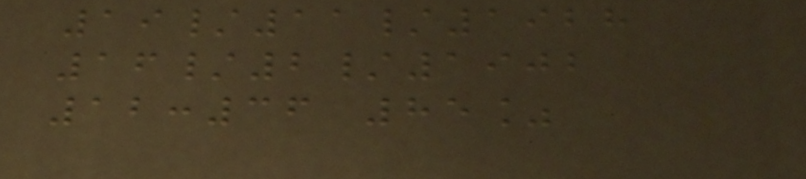19/11/1928
16/2/1902
12:36 85%
